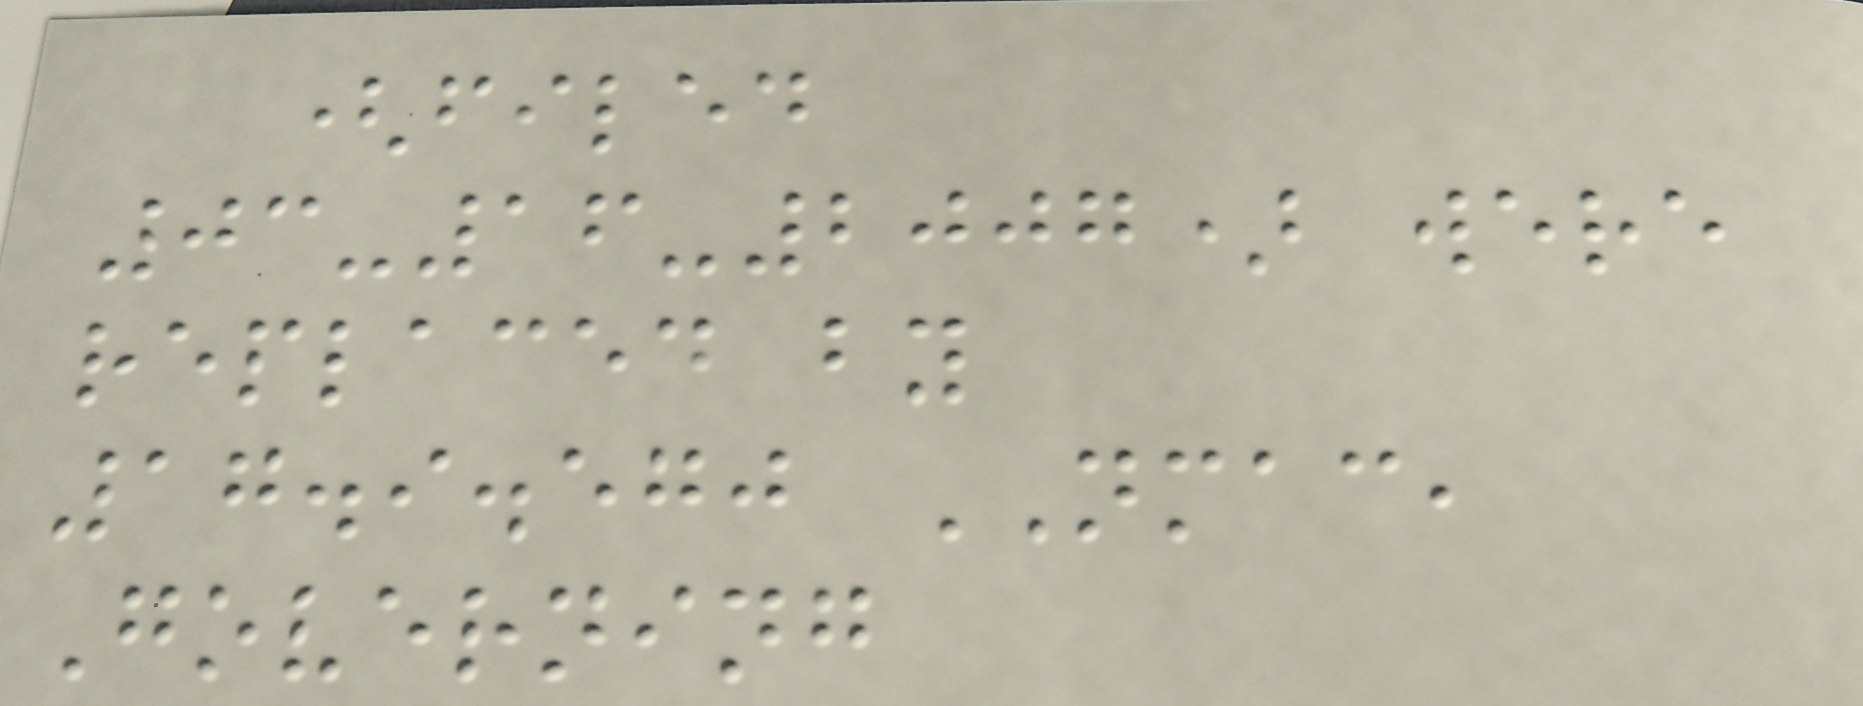(filed
03-16-2007) were
replaced by
17.9.570 NMAC,
Governing
